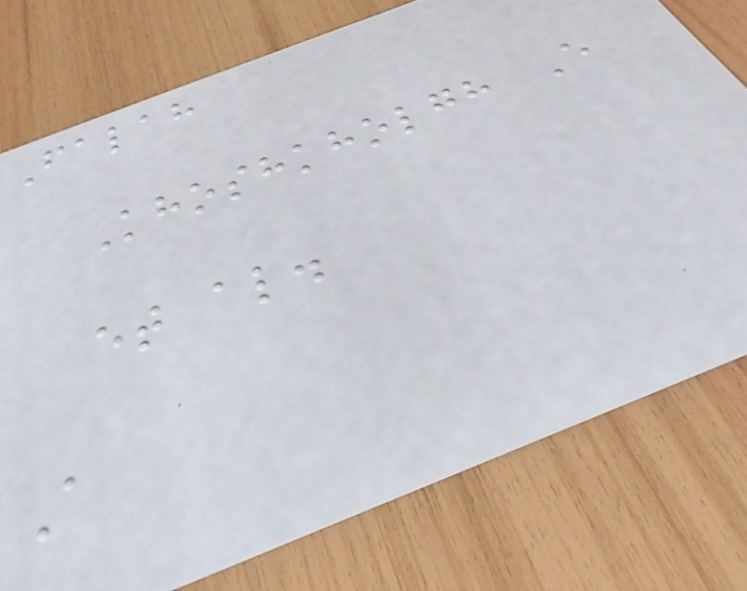Falah
Khoshkholgh E
et al.
A
